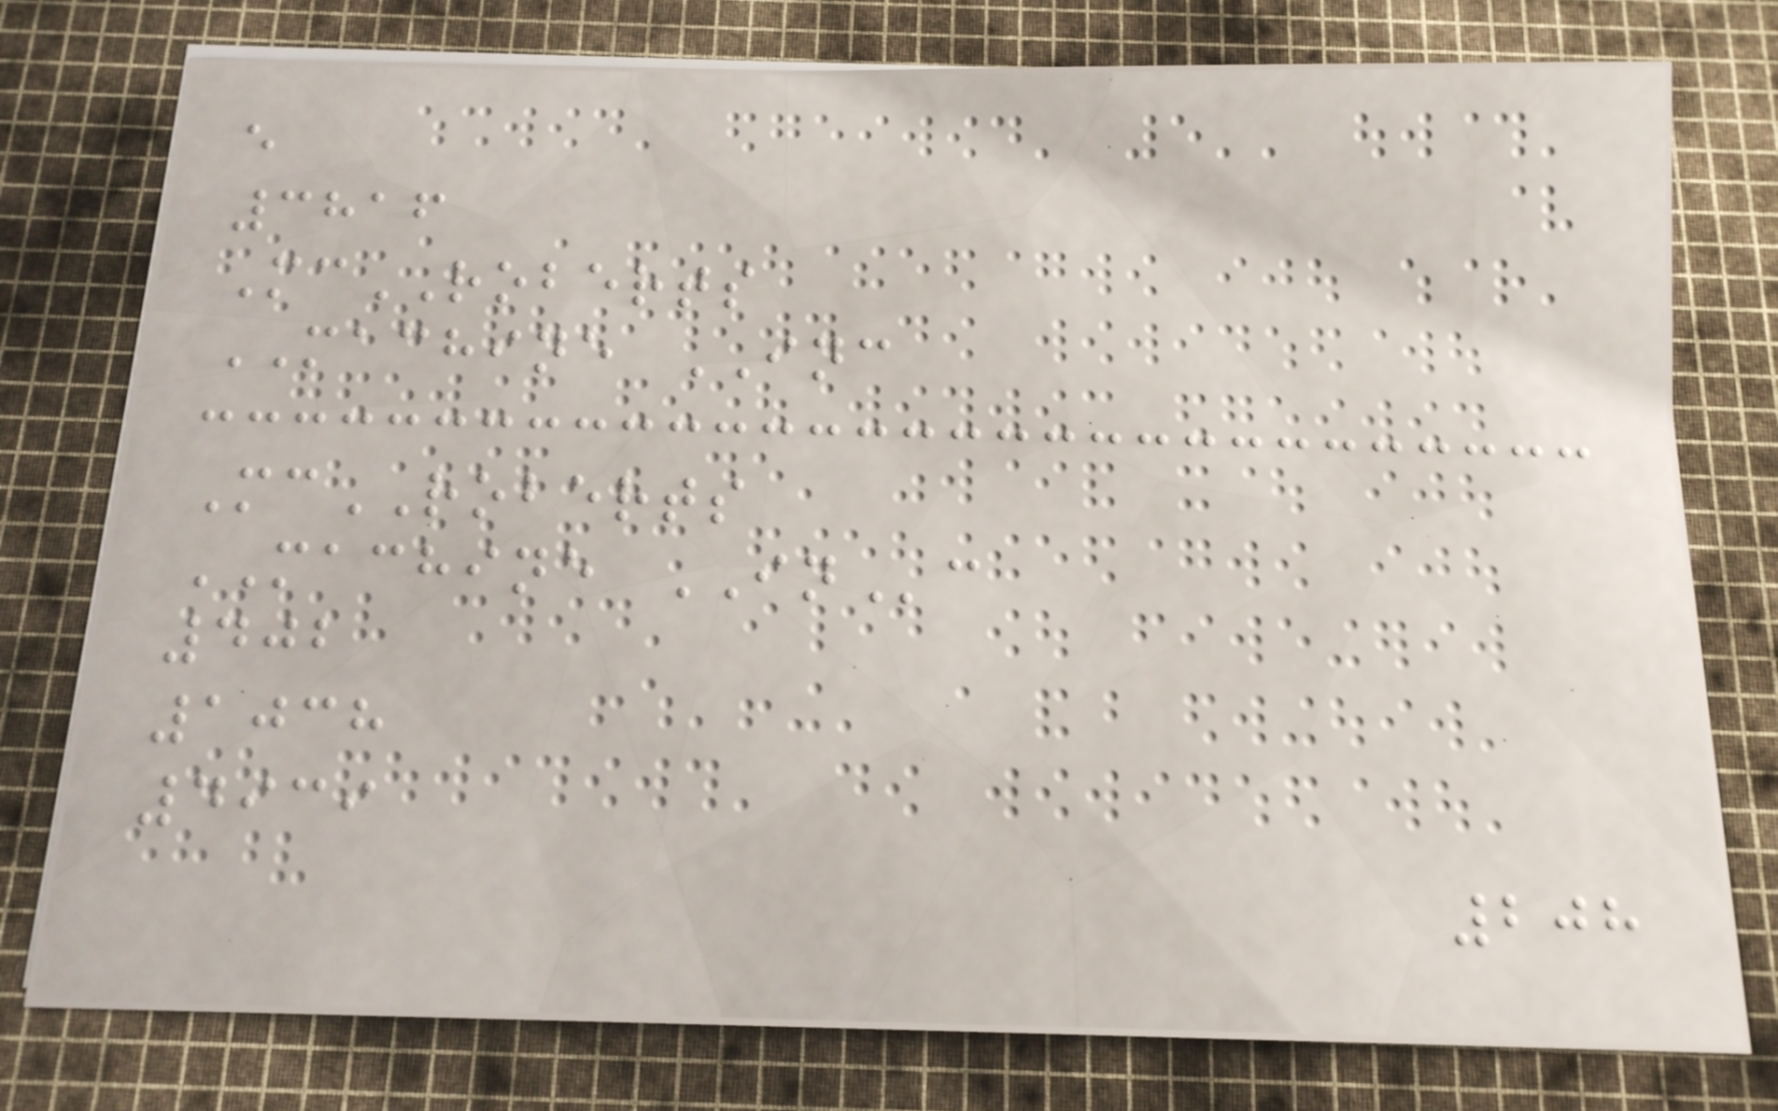e
3816
McROBERTS
MACHINE INC
McROBERTS
MACHINE INc
402
1038
4939
208
